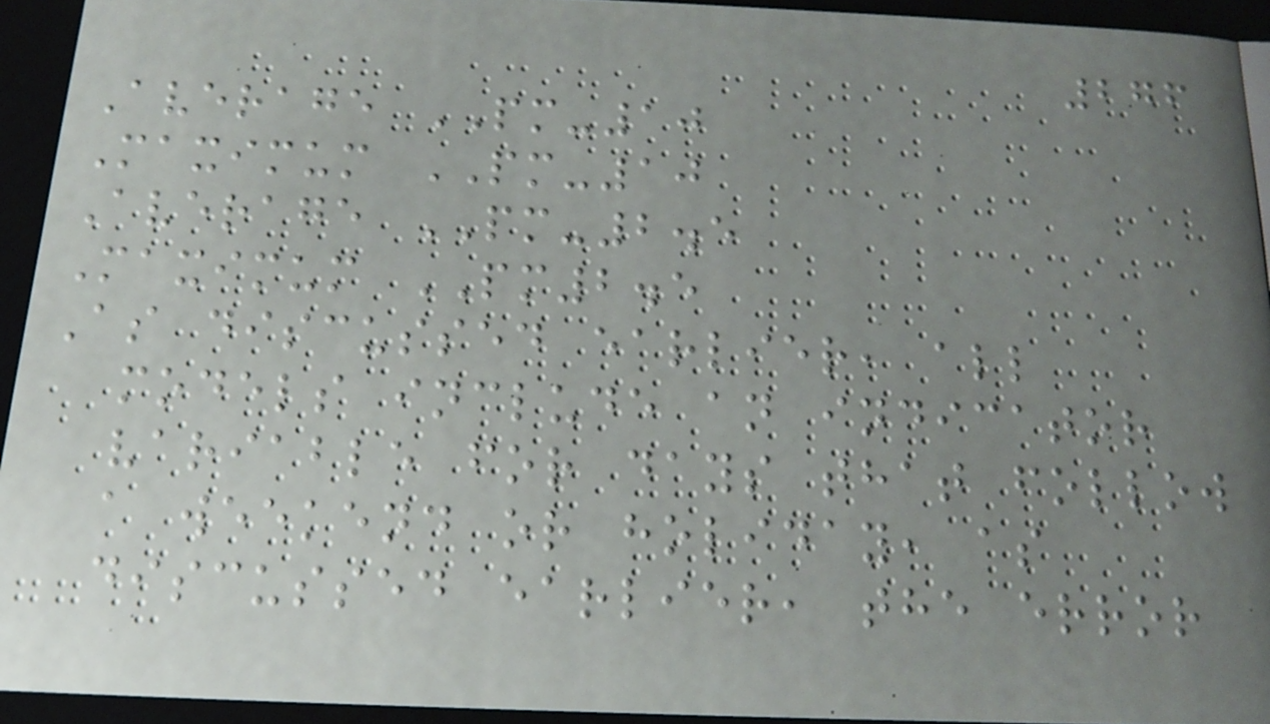276
Average PM-10
Maximum PM-10
Average PM-2.5
Maximum PM2.5
As discussed earlier, all
models include an indicator
variable for days that follow
a weekend or holiday, as
discussed earlier, the error
